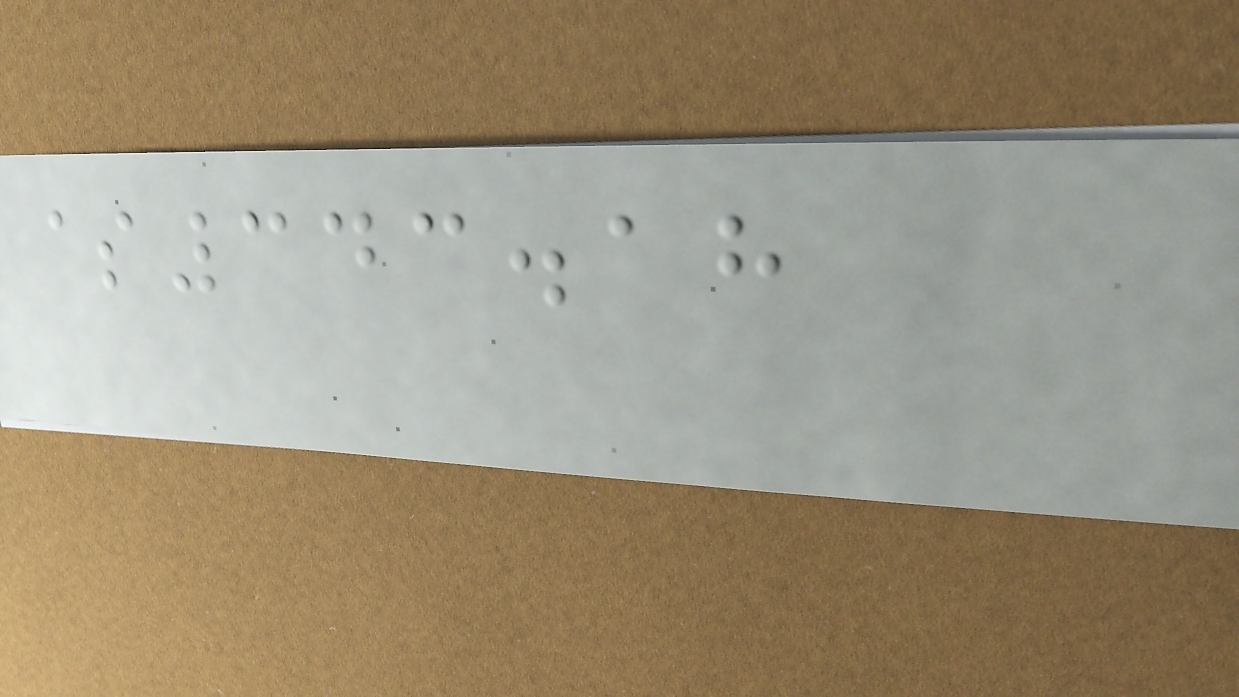$343.18
